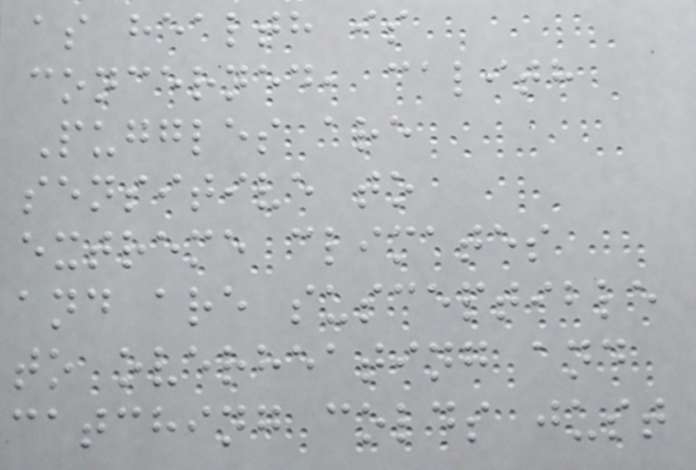as health is
concerned, calith
Puggles are
sensitive to
extreme climates
and are susceptible
to overheating and
catching colds just
